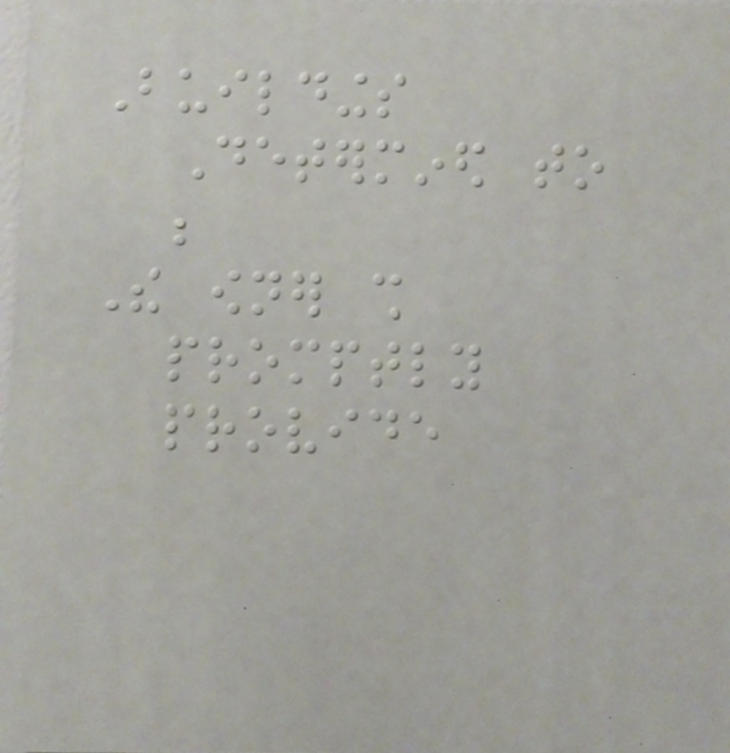Buildings
Determined to
be
The owner shall
promptly
provide
